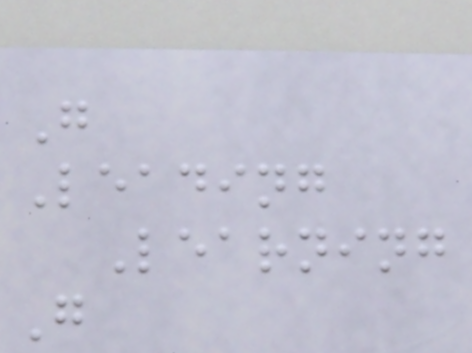G
Leading
Learning
G
